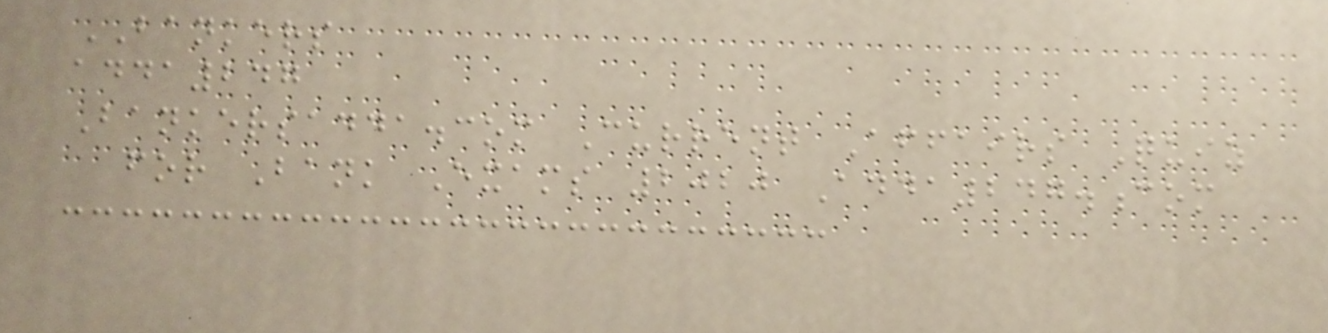BANKERS
adda247
Bankersadda.com Current Affairs Quiz
for Bank Exams 2020 Adda247.com
